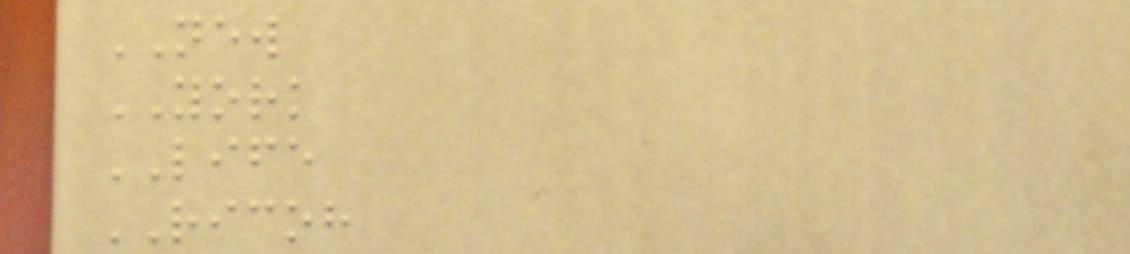NEW
YORK
LIFE
RICOH
